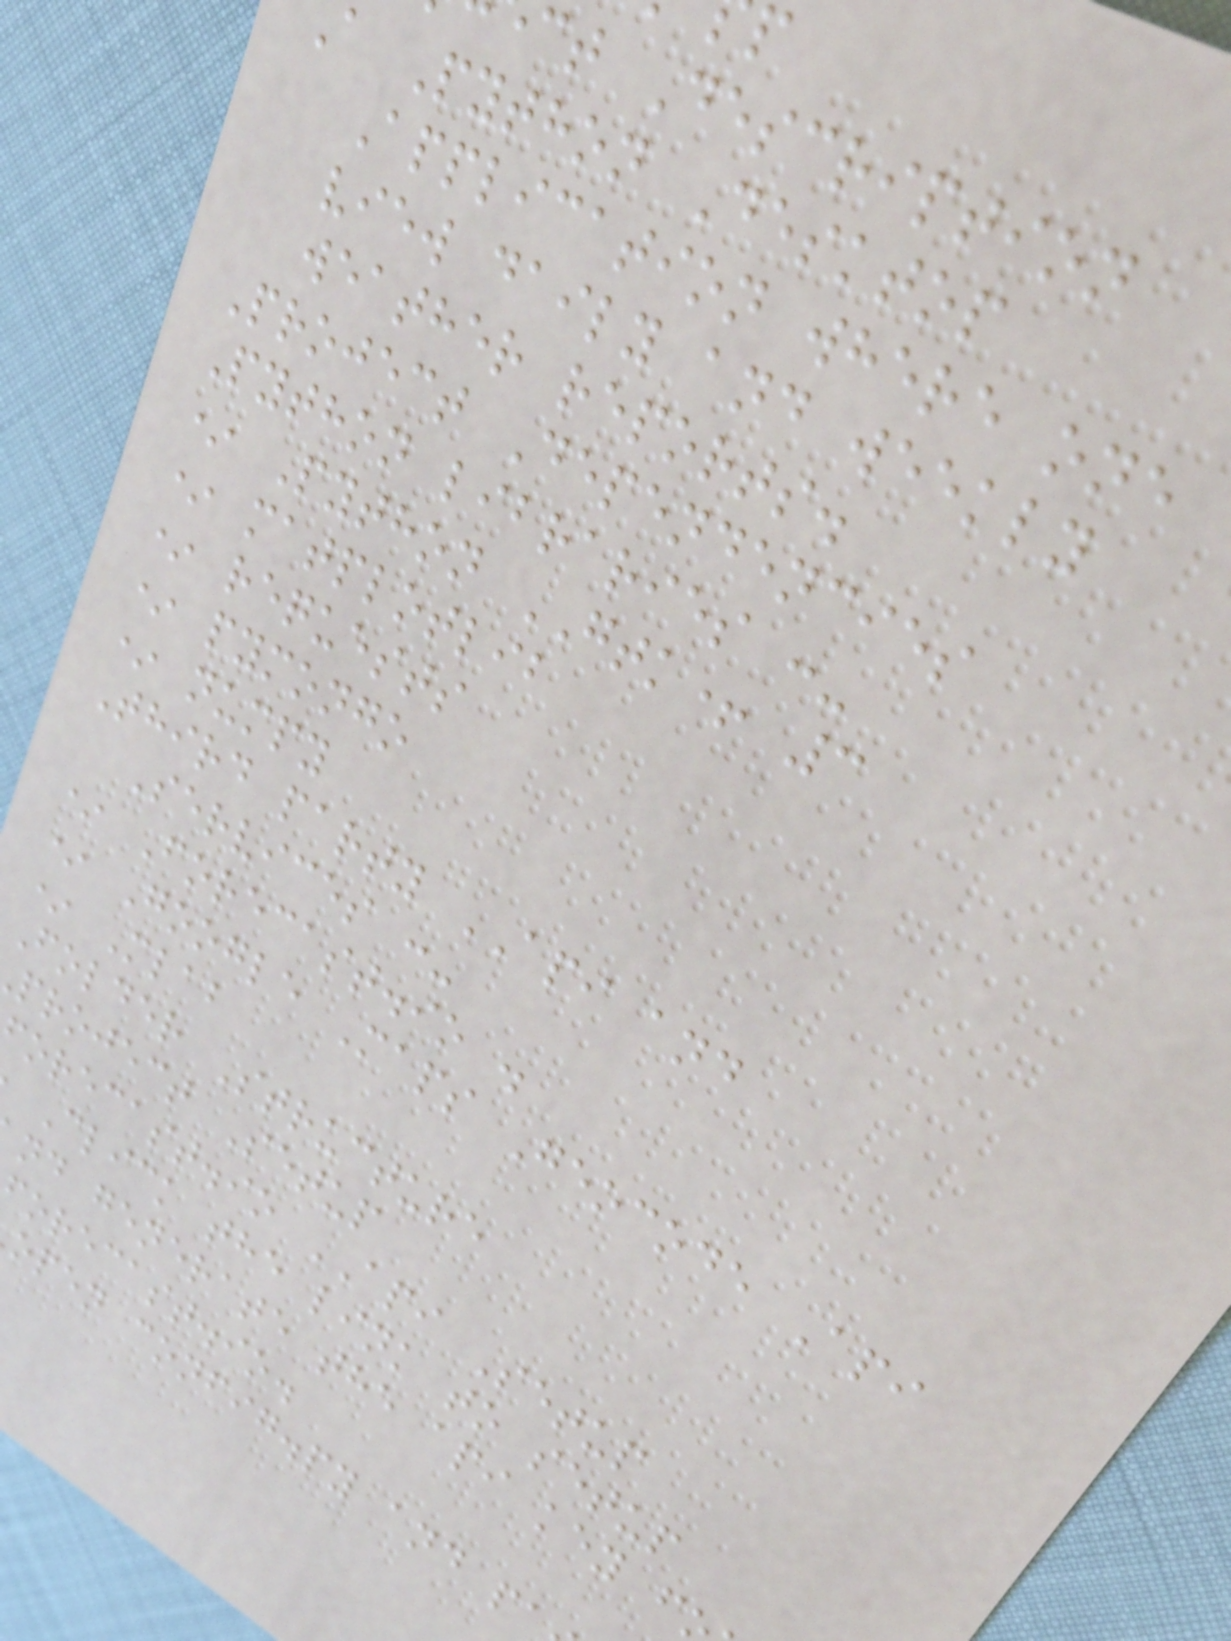ct Description
a Python Desktop
Application where one
view daily and weekly
weather reports.
Project Dependencies
Python libraries :-
* Python GTK+ 3
* matplotlib
* requests
* pymongo
* numpy
Third party API and
Services :-
* Forecast.io .
* Google Maps Geocode Api
* Mlab
Folder Structure
project Setup
orecast.io API Setup
Click the link to setup
nd generate the api key f
forecast.io.
open config.py and pa
